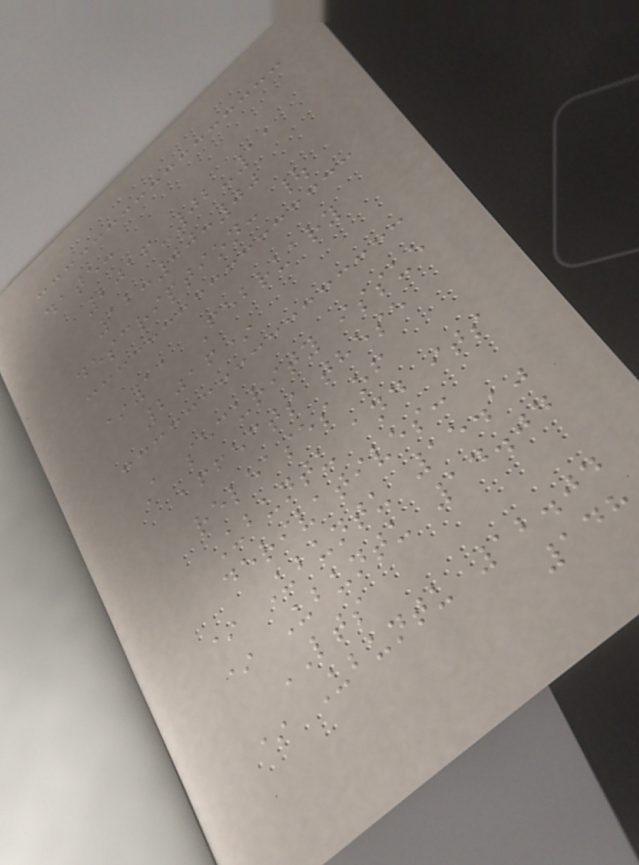date:
2016-02-11
12:00:00
description: |
*11 February
2016*
A security issue
affects these
releases of
Ubuntu and its
derivatives:
* Ubuntu 15.10
* Ubuntu 14.04
LTS
* Ubuntu 12.04
148
